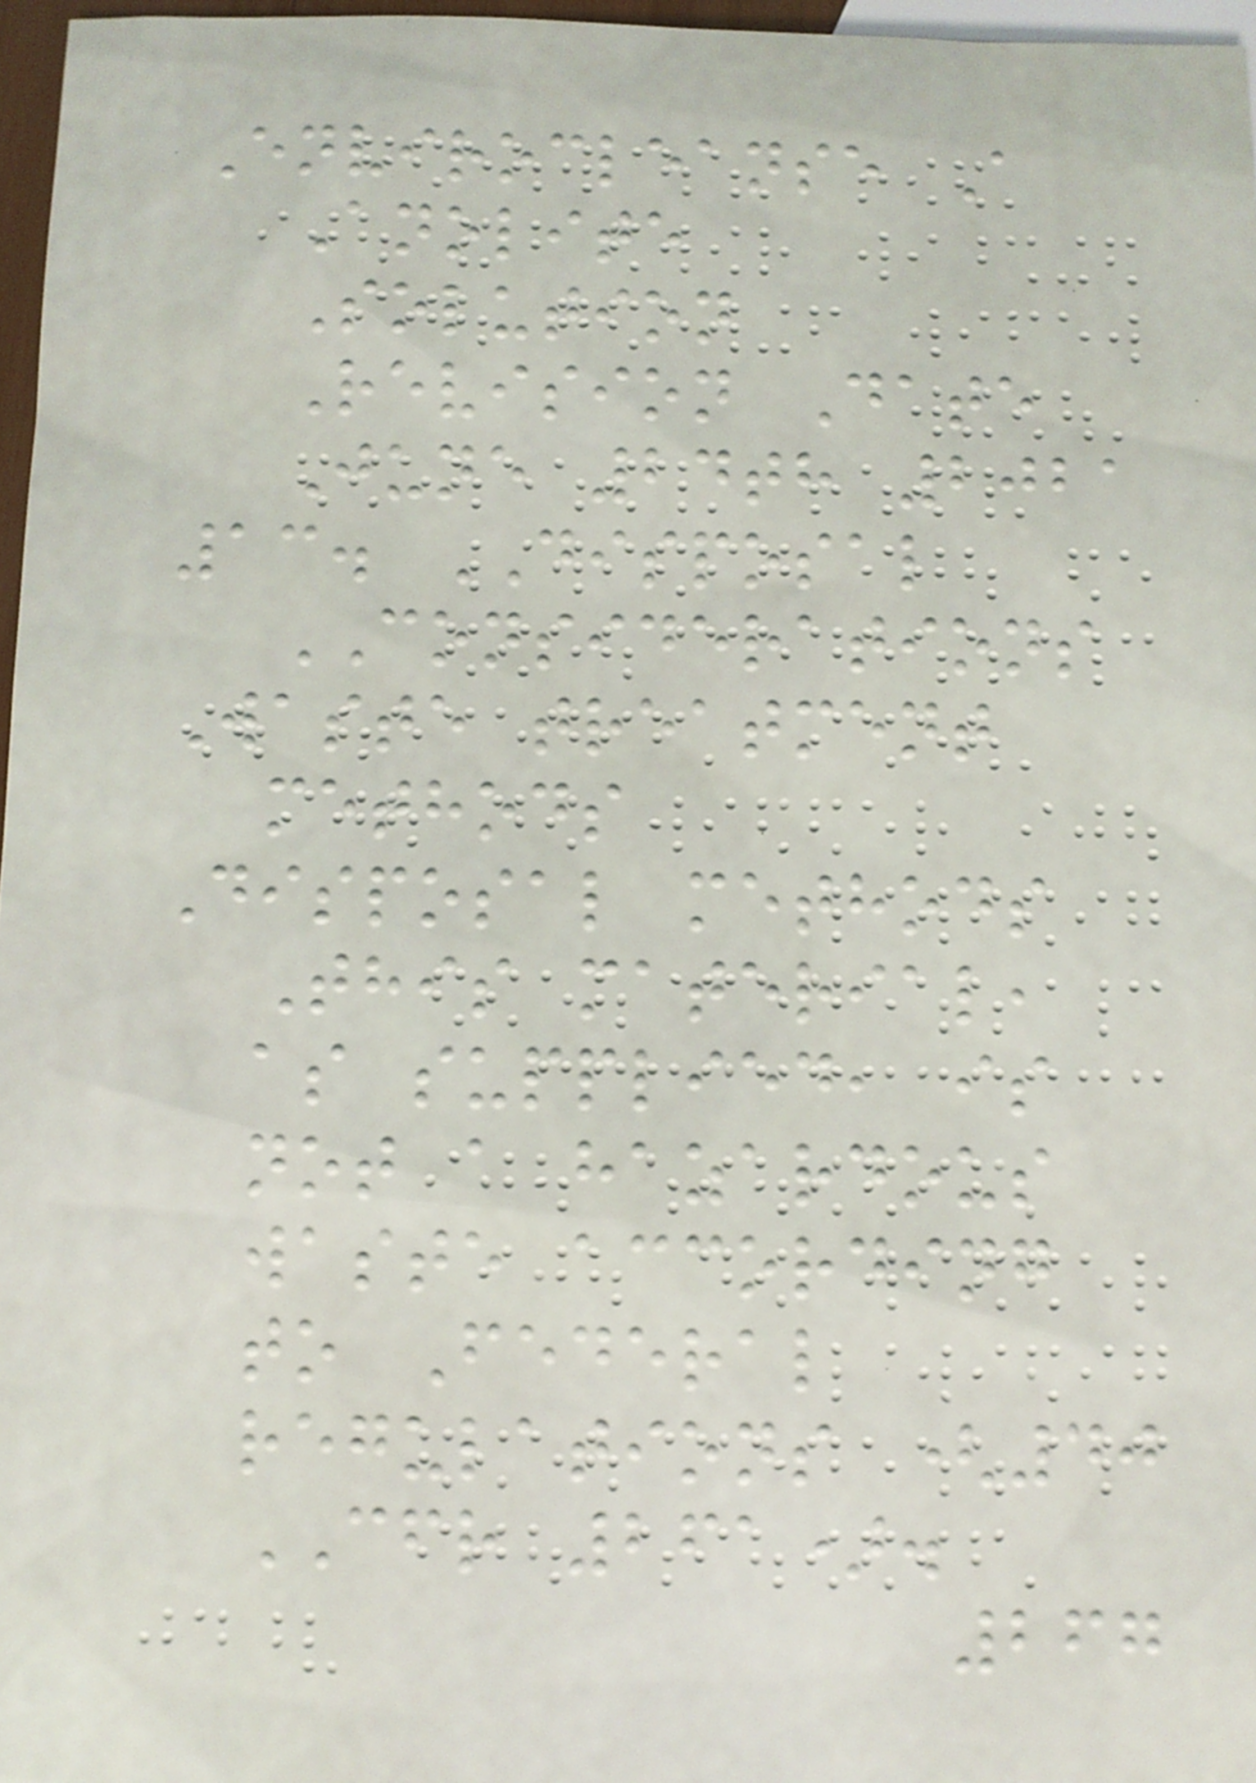Envirocleanse A
Anolite
Solution
Revision Date
June 24th 2021
13. DISPOSAL
CONSIDERATIONS
Waste treatment
methods
Disposal methods
This material,
as supplied, is
not a hazardous
waste according
to Federal
regulations (40
CFR 261).
267
